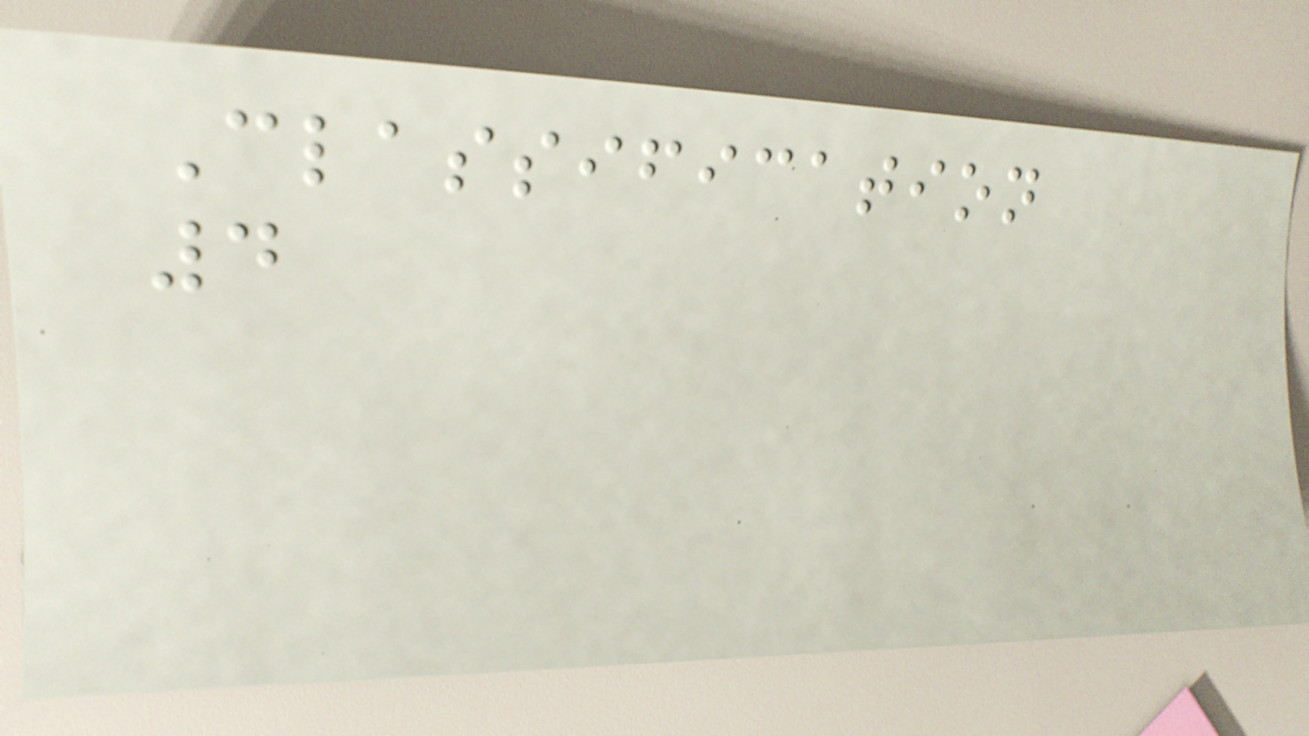Classification
4
